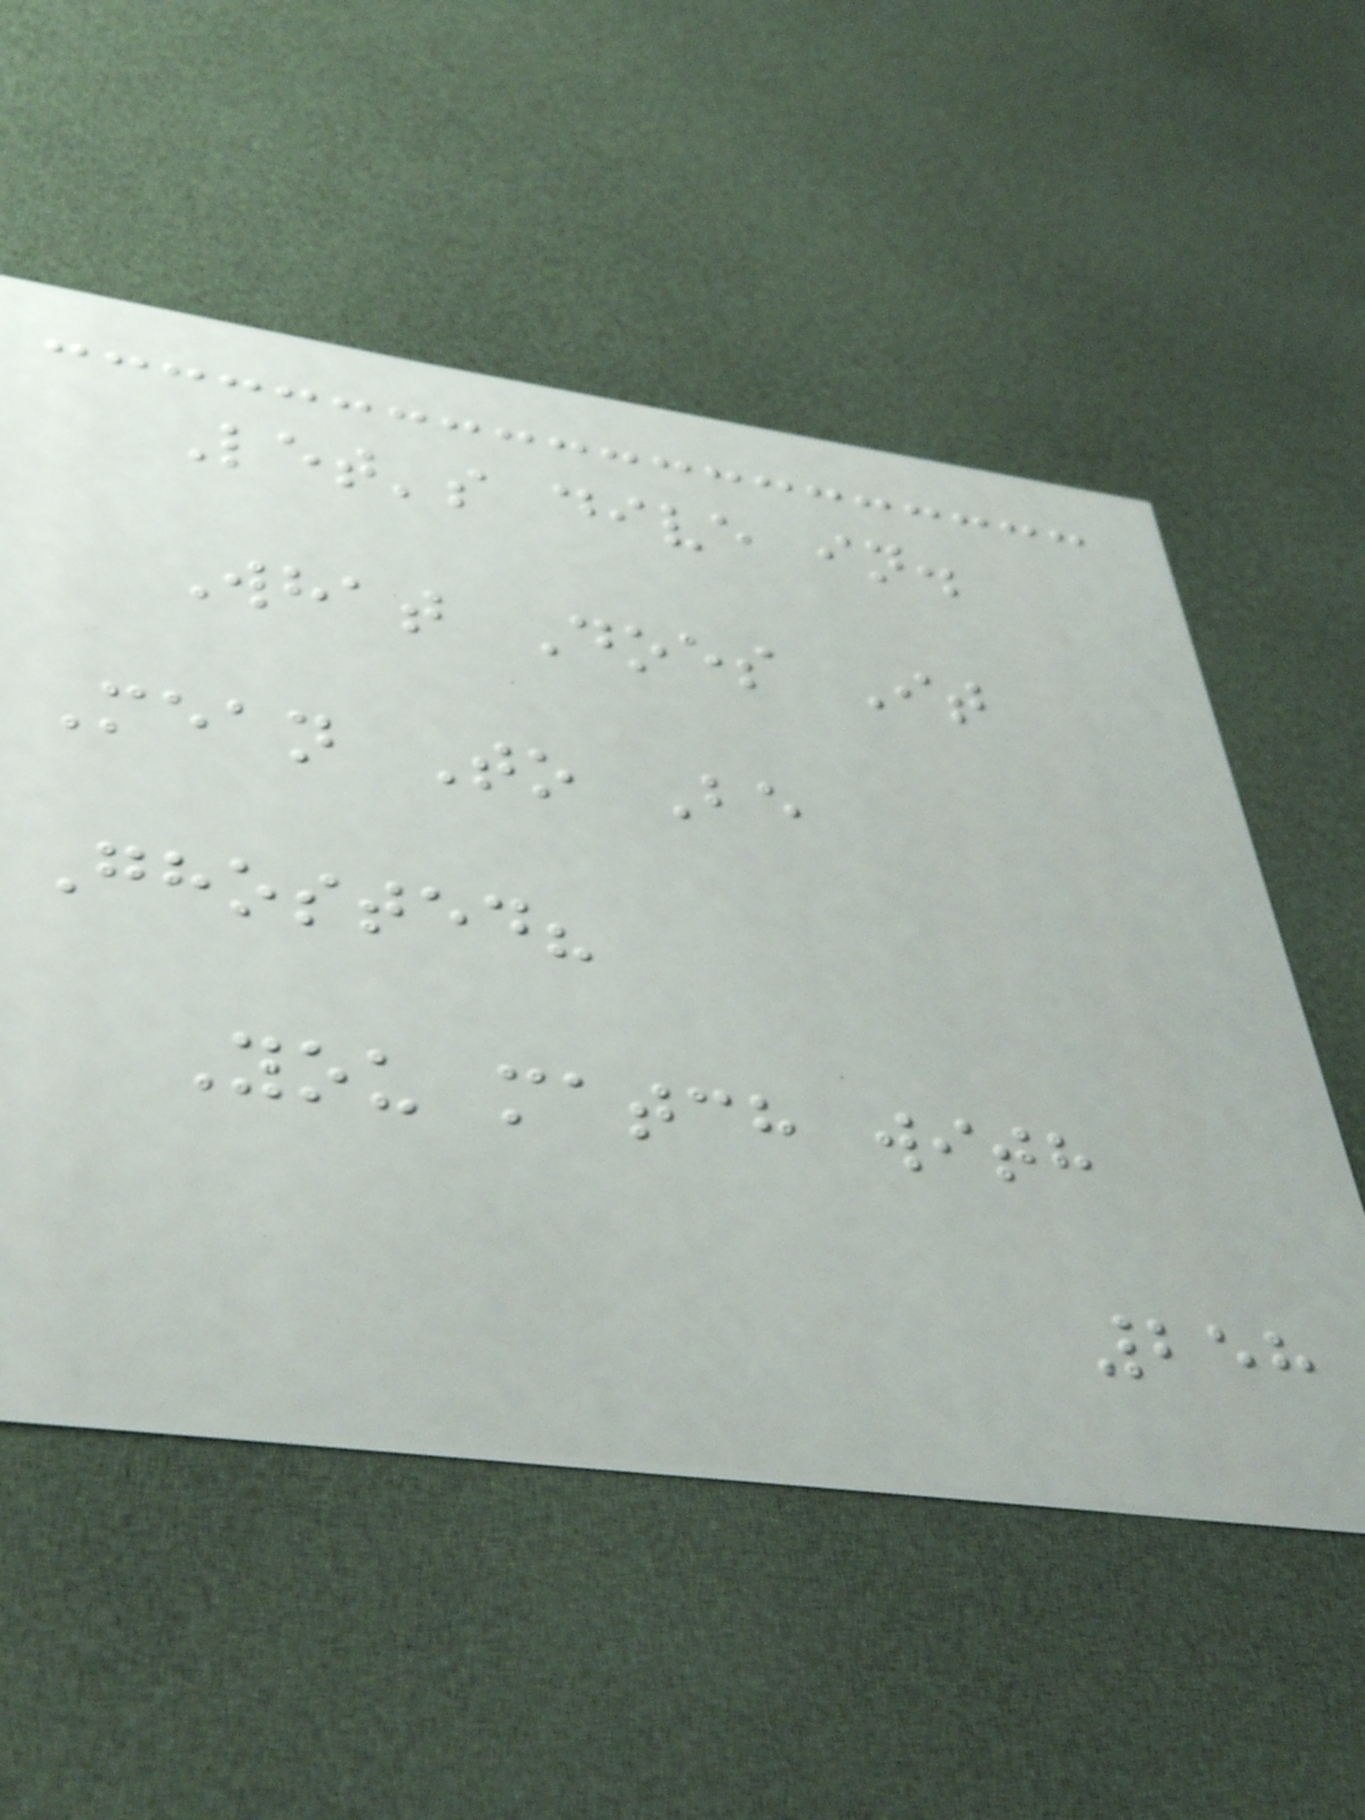Let's dive in.
What Does It
Mean To Be
Ghosted?
You match with
258
